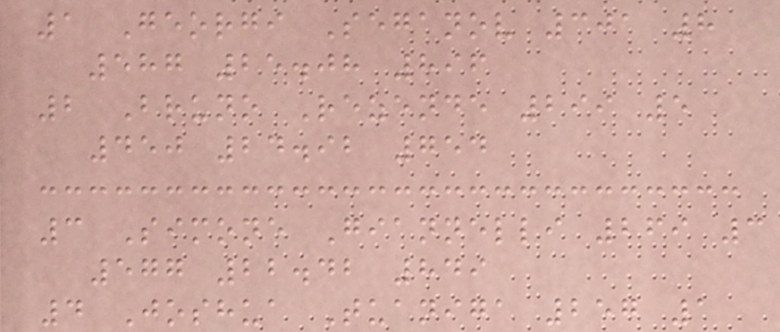1 Georgi Seganov 301 8
587 25.08 896
2 Bruno Rezende 299 5
450 24.92 754
3 Simone Giannelli 269 3
577 22.42 849
4 Joshua Tuaniga 257 1
